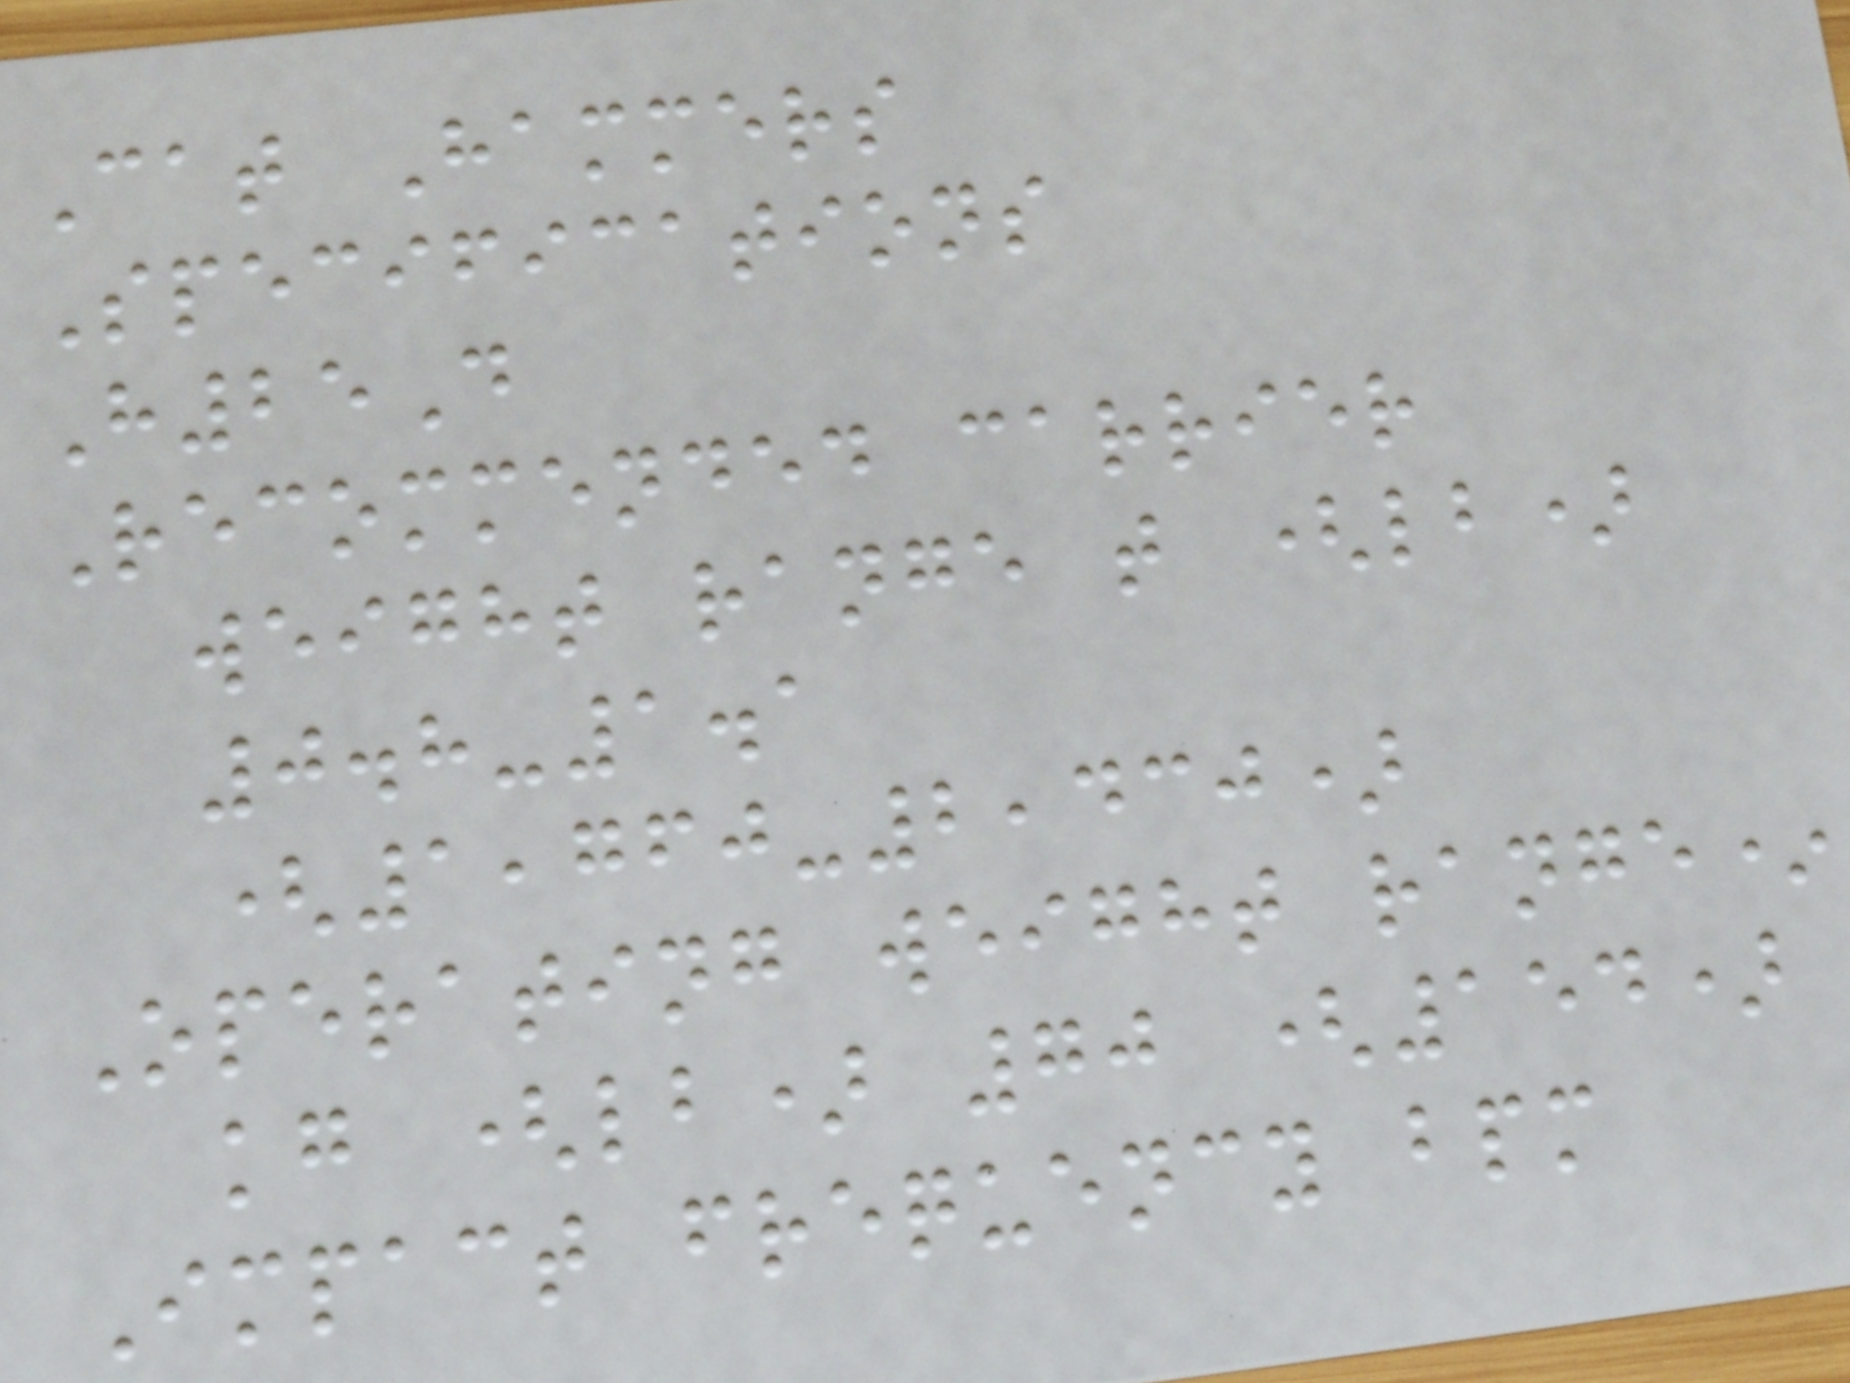Cat Hammers
Specifications
H25D
Recommended carrier
weight range t (lb)
0.8-1.1
(1,760-2,430)
Operating weight range*
kg (lb) 70 (154)
Impact frequency bpm
